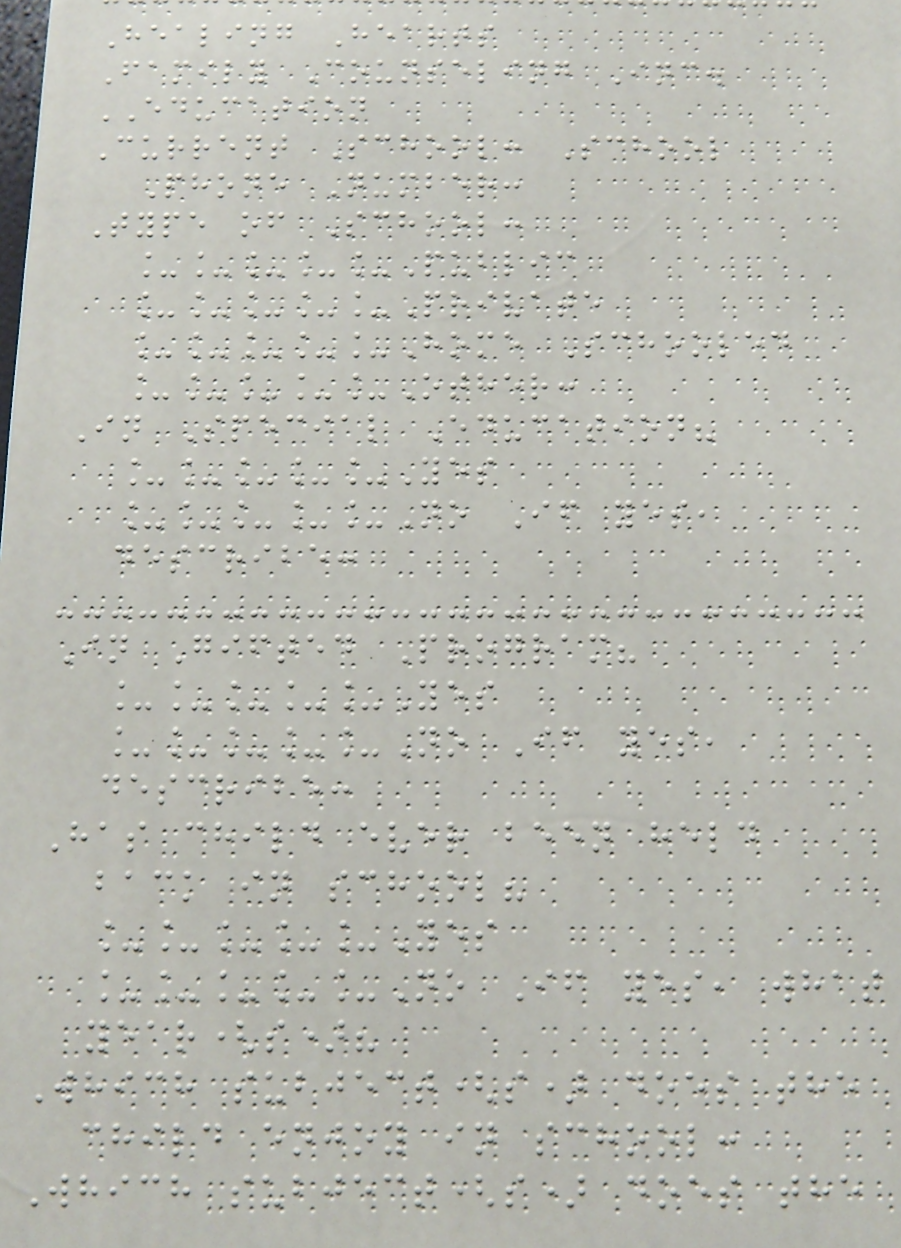Healing Hearts
Family Counseling Inc.
EDUCATION
Current School: School
Phone Number:
Type of School:
_____Public
_____Private
_____Home Schooled
_____Other:
In Special Education?
_____Yes
_____No If yes,
describe:
In Gifted Program?
_____Yes
_____No If yes,
describe:
Has child ever been held
back in school?
_____Yes
_____No If yes, what
year(s)?
Which subject(s) does the
child enjoy in school:
Which subject(s) does the
